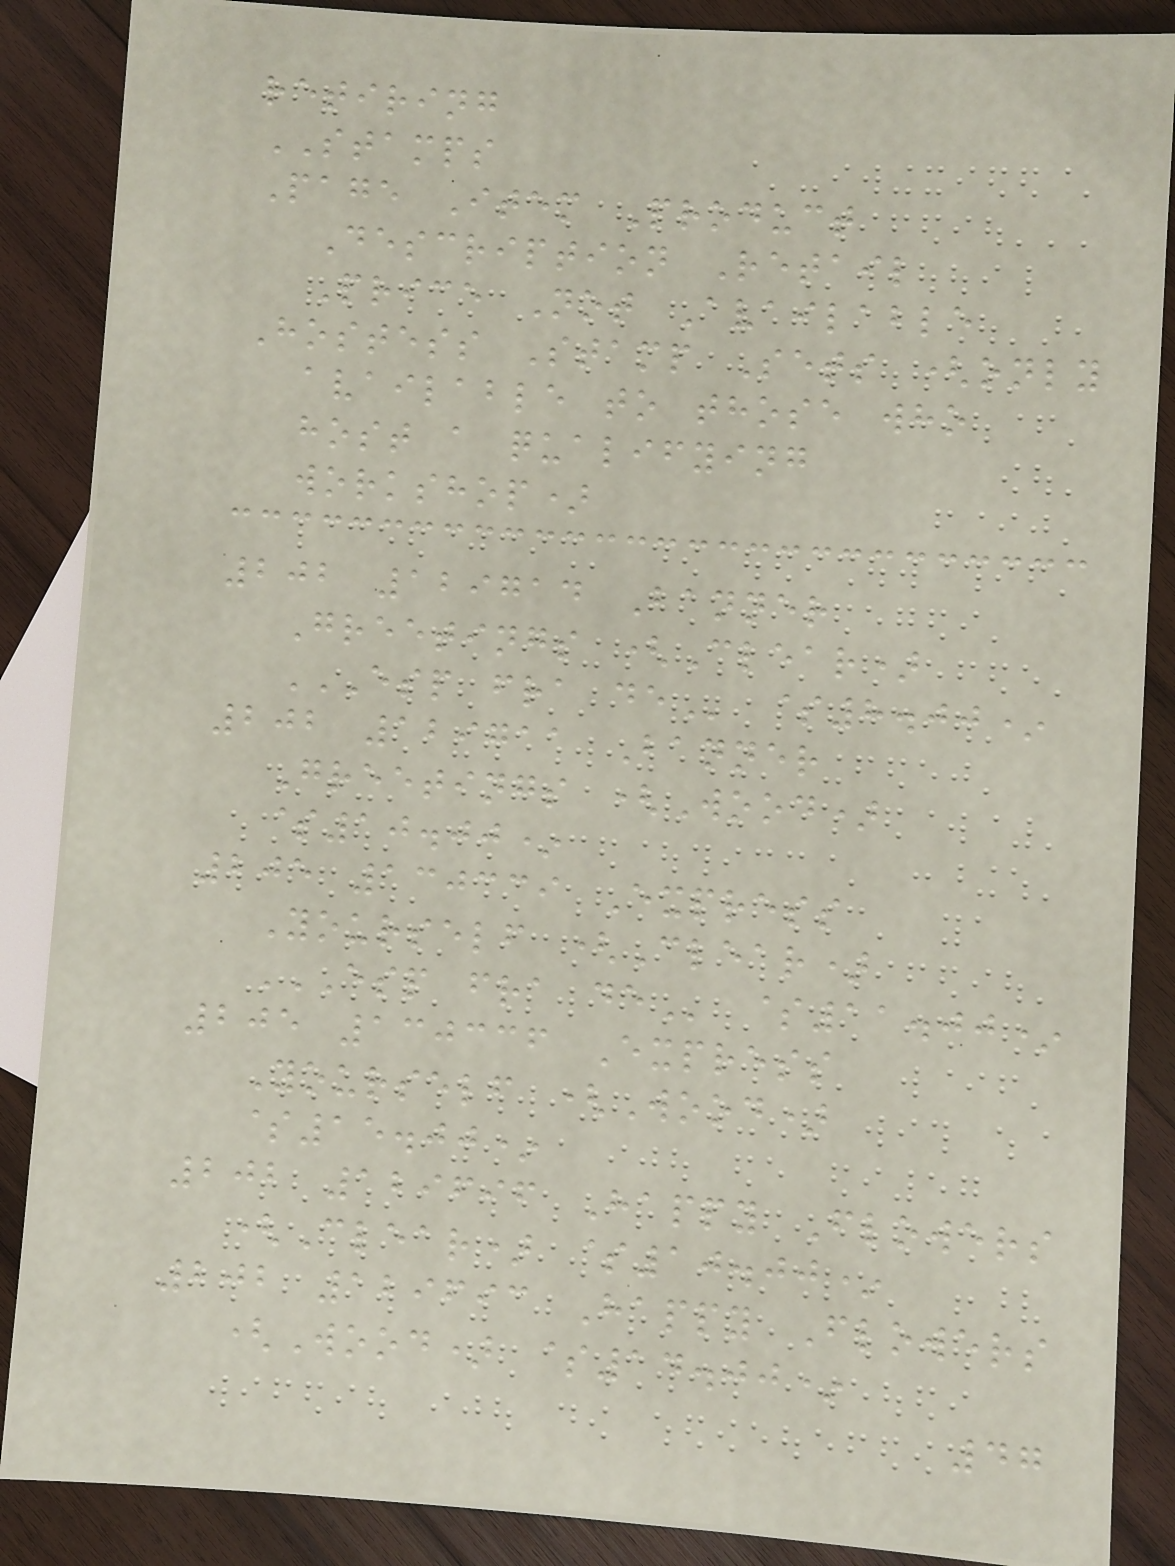retiring
STAMPS
Page Item Product
Description Retail
Price Not Available
Hostess Stamp Sets (only
available to those who
host a qualifying
workshop)
202 129714 Banner
Greetings (Clear)
ESP FRA DE $8.00*
202 129711 Banner
Greetings (Wood)
$10.00*
205 130339 Express
Yourself (Clear)
ESP FRA DE $11.00*
205 130336 Express
Yourself (Wood)
$15.00*
202 129696 Happy Flowers
(Clear) $10.00*
202 129693 Happy Flowers
(Wood) $14.00*
47
